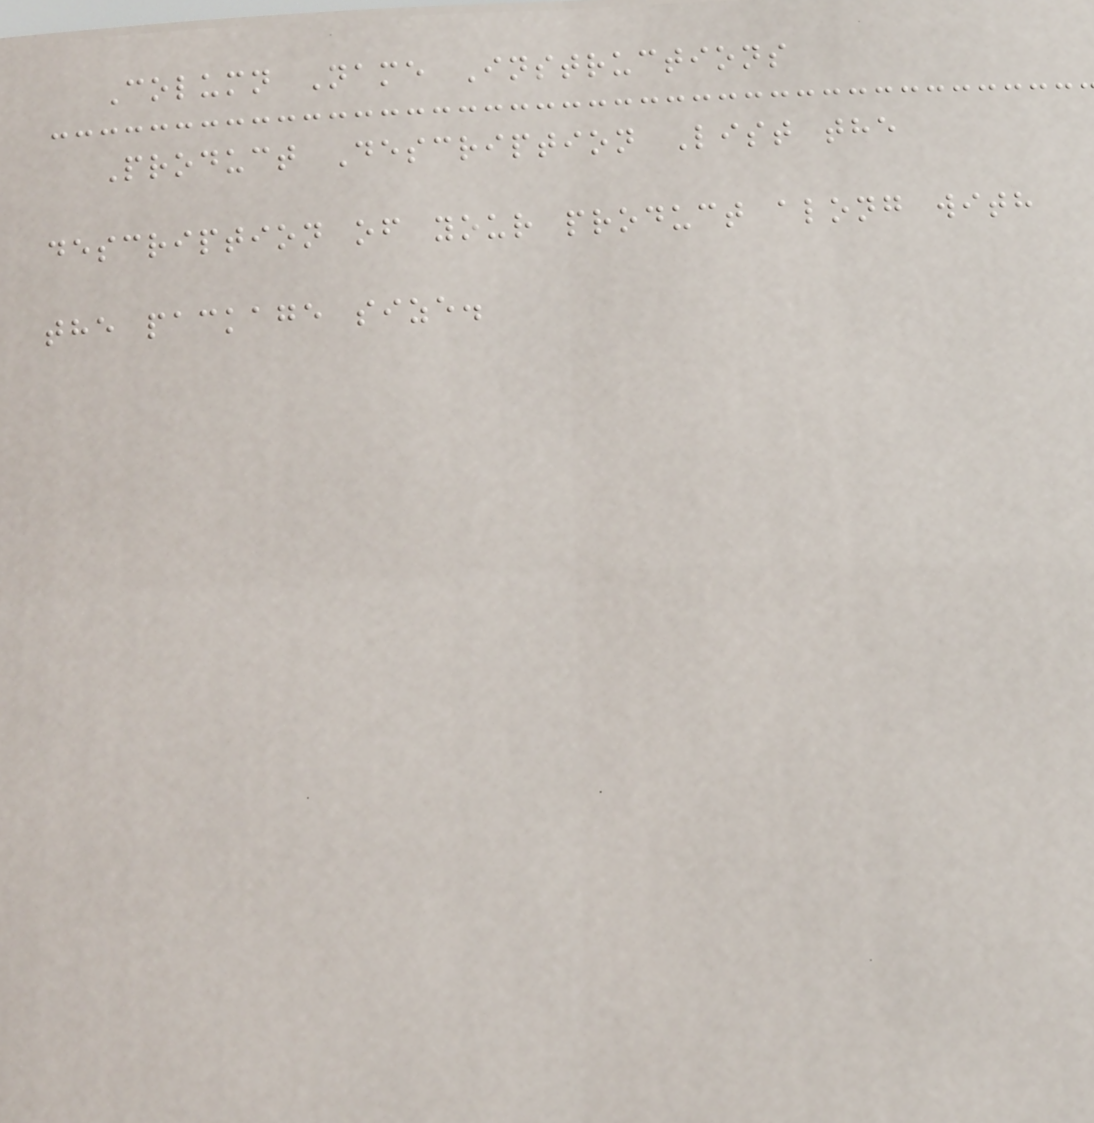Column Name Instructions
Product Description List the
description of your product along with
the package size.
